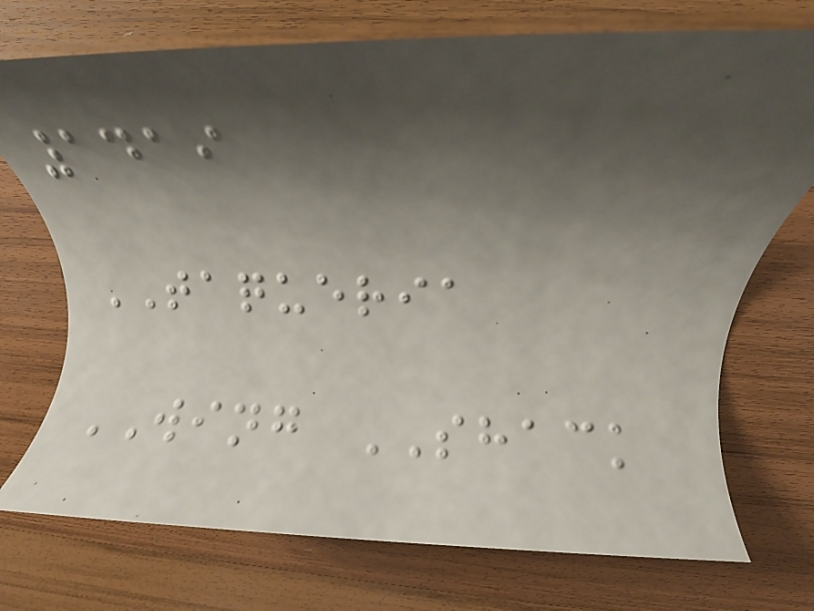1419
TAQUERIA
WING SHACK
